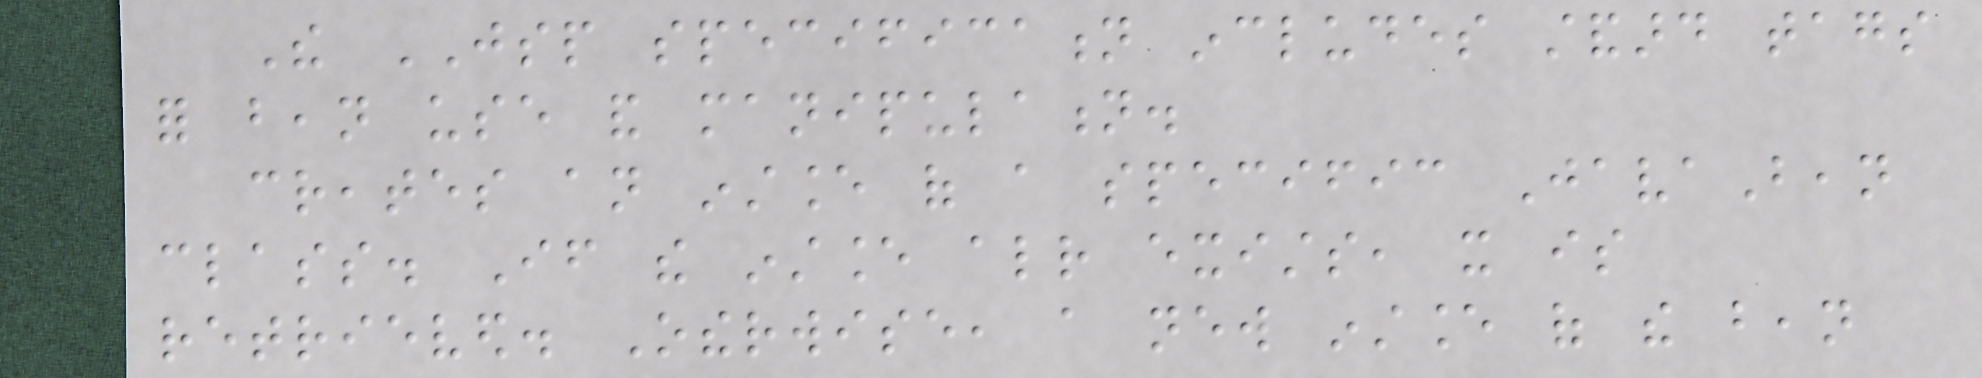The JSP specification includes standard tags
for bean use and manipulation.
creates an instance of a specific JavaBean
class. If the instance already exists, it is
retrieved. Otherwise, a new instance of the bean
